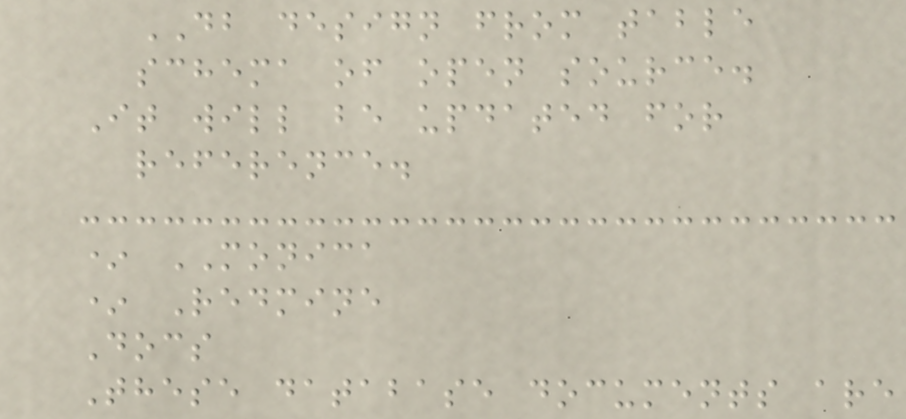DB design from table
schema of open source.
It will be updated for
reference.
* MONICA
* Redmine
Docs
These database documents are
